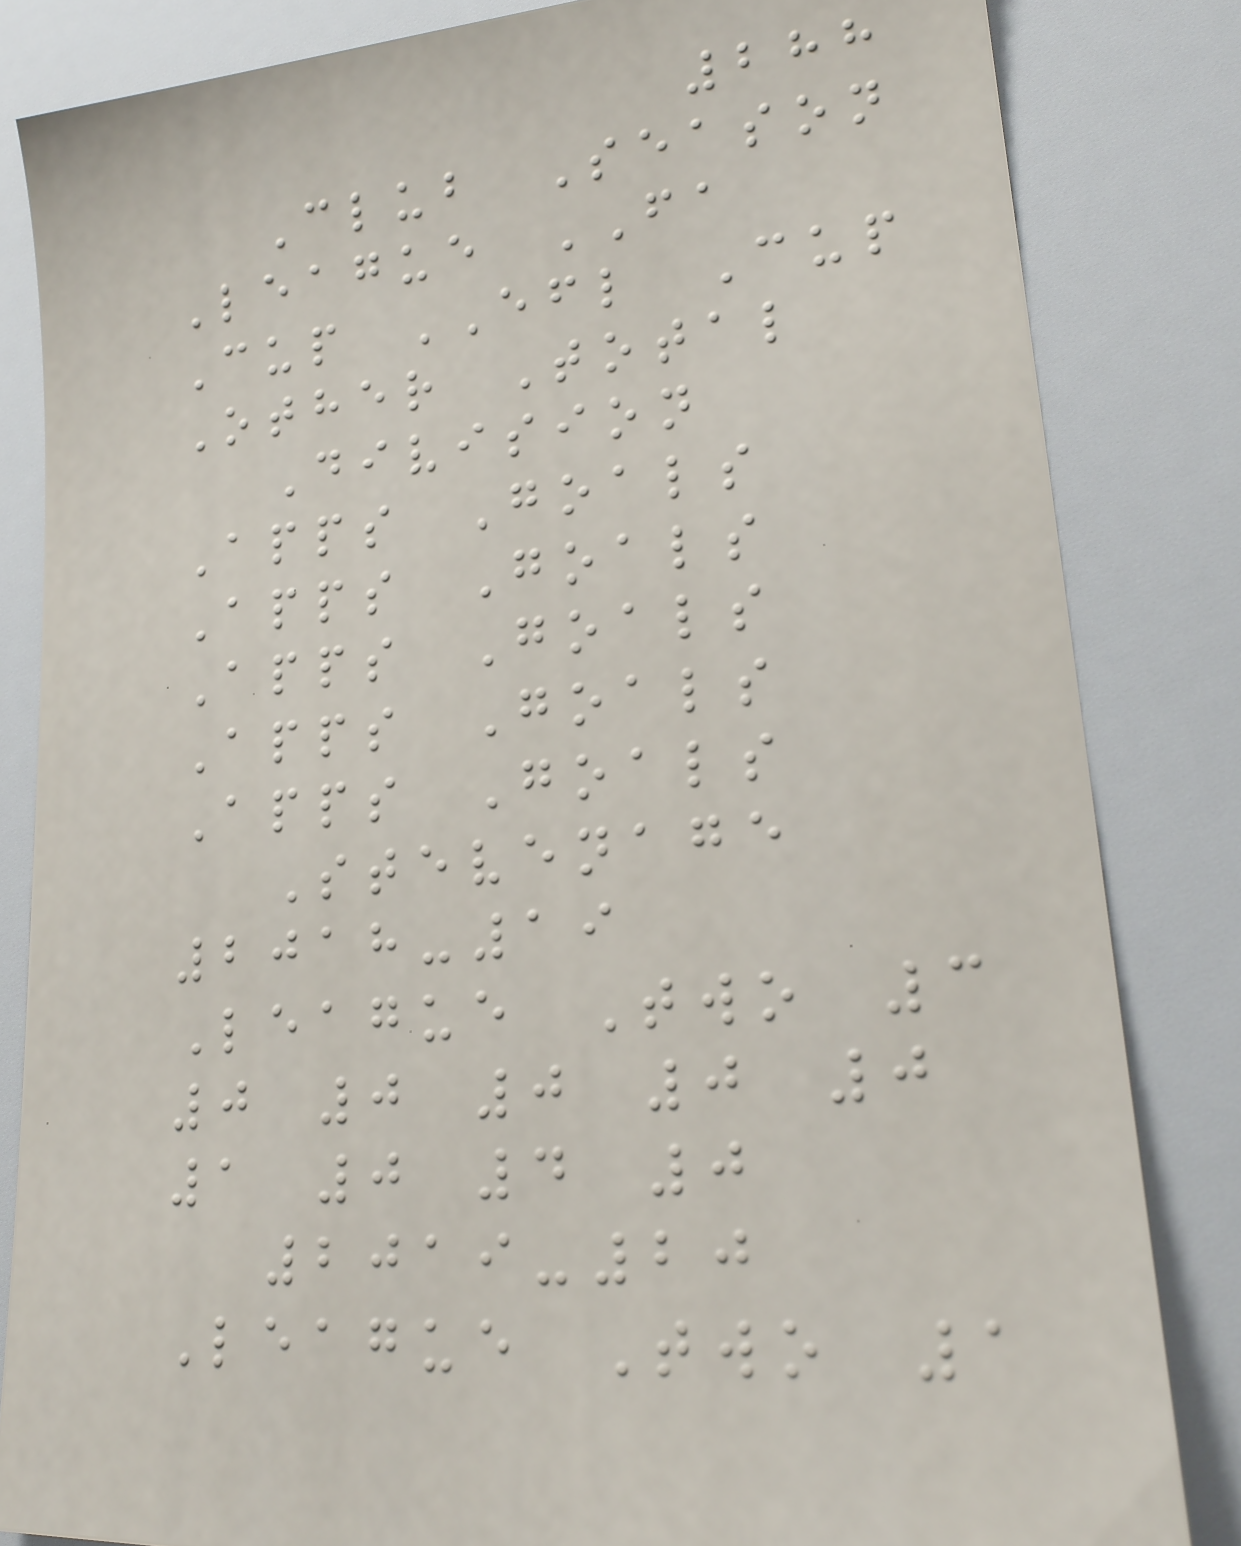288
Club Season
League FA
Cup EFL Cup
Other Total
Division
Apps Goals
Apps Goals
Apps Goals
Apps Goals
Apps Goals
Stevenage
2018-19
League Two 3
0 0 0 0 0
1 0 4 0
2019-20
League Two 1
